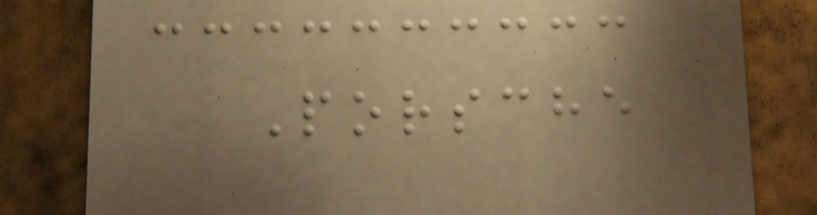Porsche
